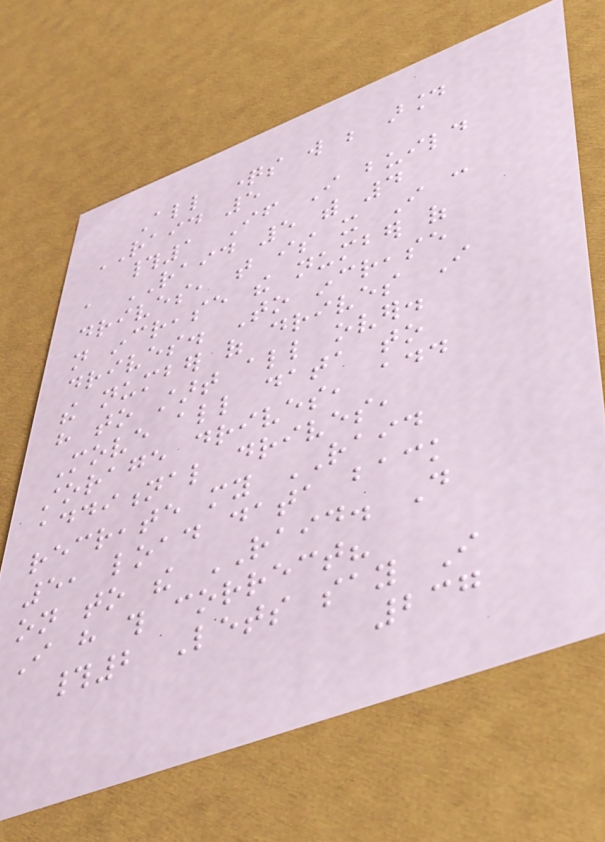All questions will be around
RAID 5
#1 If I build
a RAID 5 with 4
drives, that is it I can
not increase the number of
drives. To increase
the number of drives I
have to start all over.
Move all data to
storage drives, add
additional drives,
recreate my RAID
5, load data back
on to the RAID. Do
I have this correct?
#2 Lets say I
237
